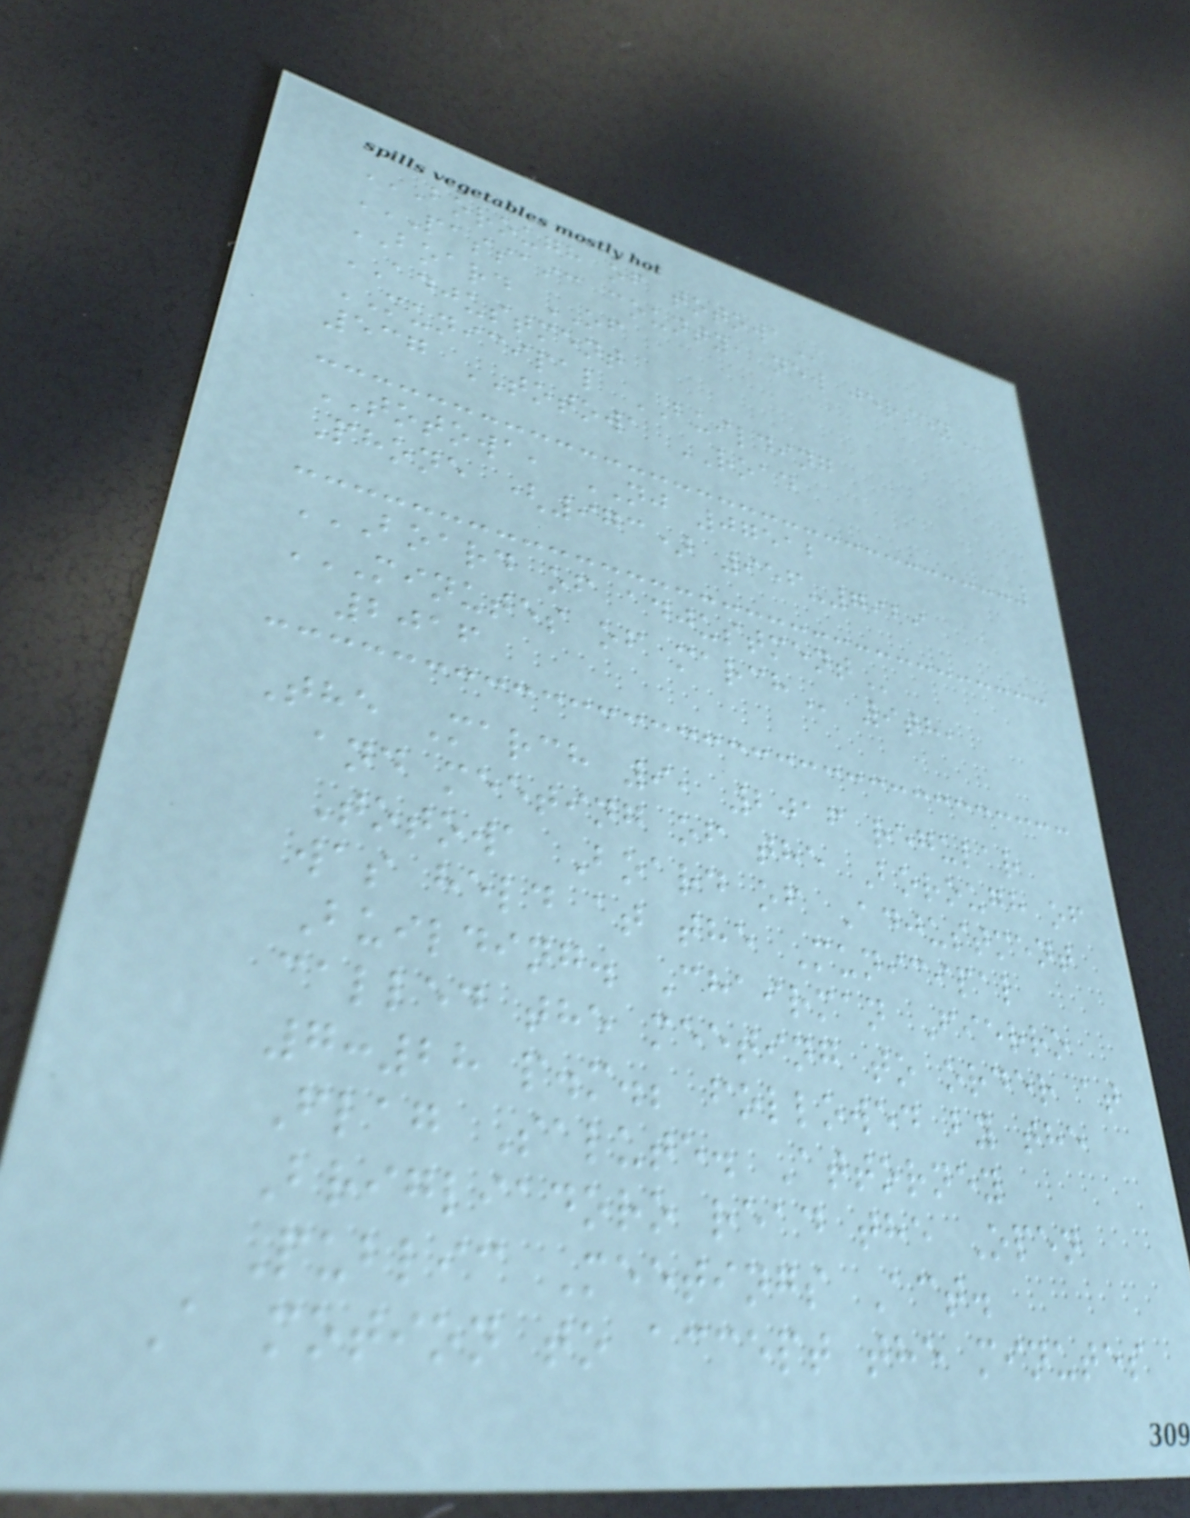BOROUGH OF TOTOWA
PASSAIC COUNTY, NEW JERSEY
BOARD OF
ADJUSTMENT
MUNICIPAL BUILDING
537 TOTOWA ROAD
TOTOWA, NJ 07512
Phone (973) 956-7929
BOARD OF ADJUSTMENT
MINUTES OF MARCH 9th,
2016
The March 9, 2016 regular
and meeting of the Borough of
Totowa Board of Adjustment
was held at the Municipal
Building. Chairman Fierro
called the meeting to order at
7:28 p.m.; followed by the
Flag Salute. Attorney
Brigliadoro read the Open
Public Meetings Act.
A motion to accept the minutes
